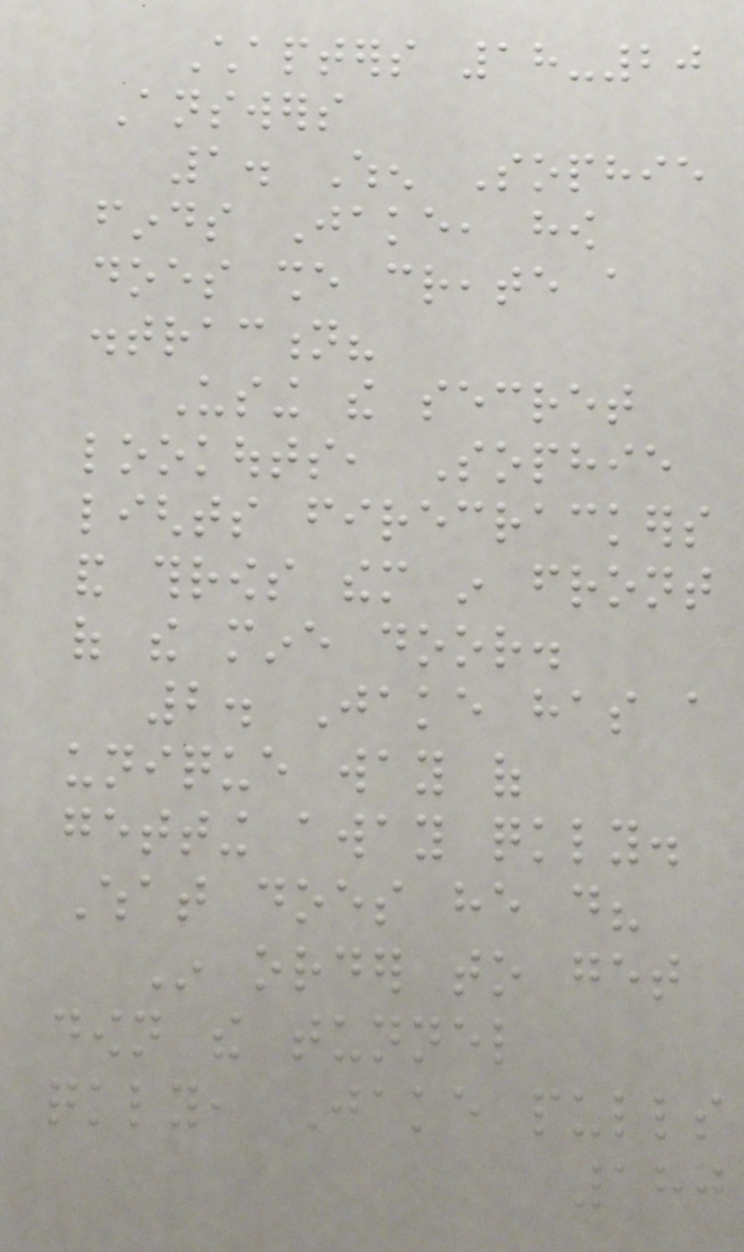Chapters 18-20
Answers
1. When Sophie
finds Jake, how
does she create a
distraction?
Using the secret
lookouts, Sophie
lights firecrackers
and throws them in front
of the mine door.
2. Jake has a
unique way of
getting away quickly.
What does he do?
In order to get
down the tunnel
quickly, Jake pulls
180
